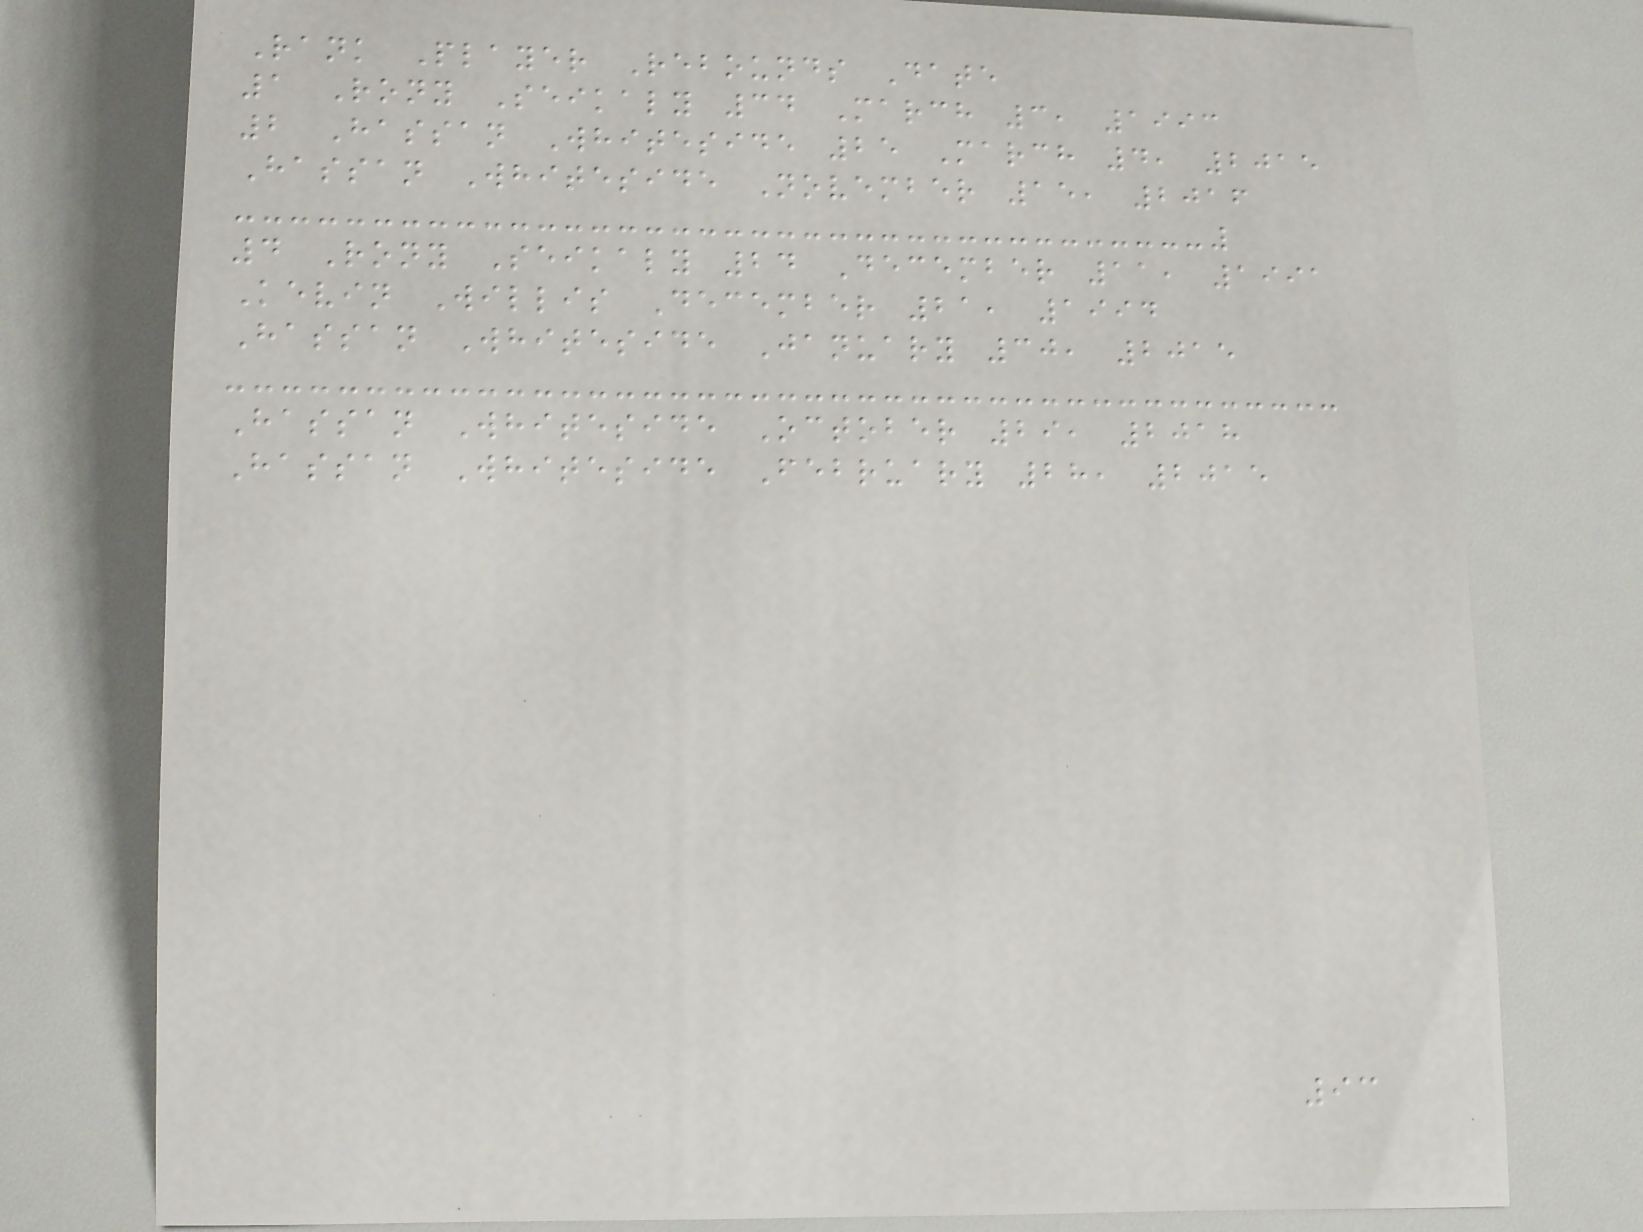Rank Player Rebounds Date
1 Rony Seikaly 34 March 3, 1993
2 Hassan Whiteside 25 March 4, 2015
Hassan Whiteside November 15, 2016
4 Rony Seikaly 24 December 11, 1991
Kevin Willis December 21, 1994
Hassan Whiteside January 30, 2015
Hassan Whiteside October 29, 2018
Hassan Whiteside February 28, 2015
93
